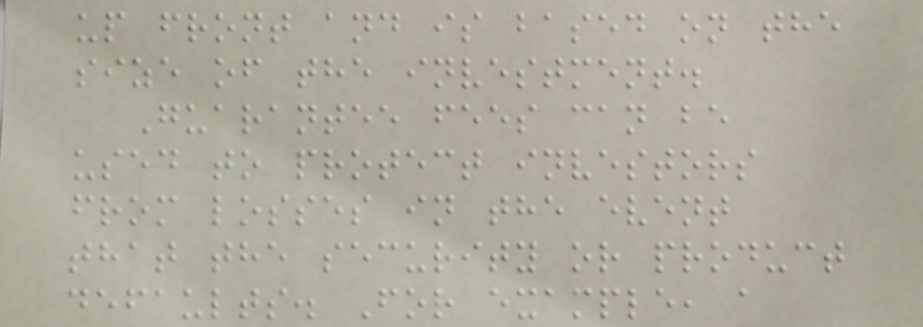up front and is based on the
size of the investment.
Guarantee fees can be
used to protect investors
from losses in the event
that the security or product
defaults. For example, a
